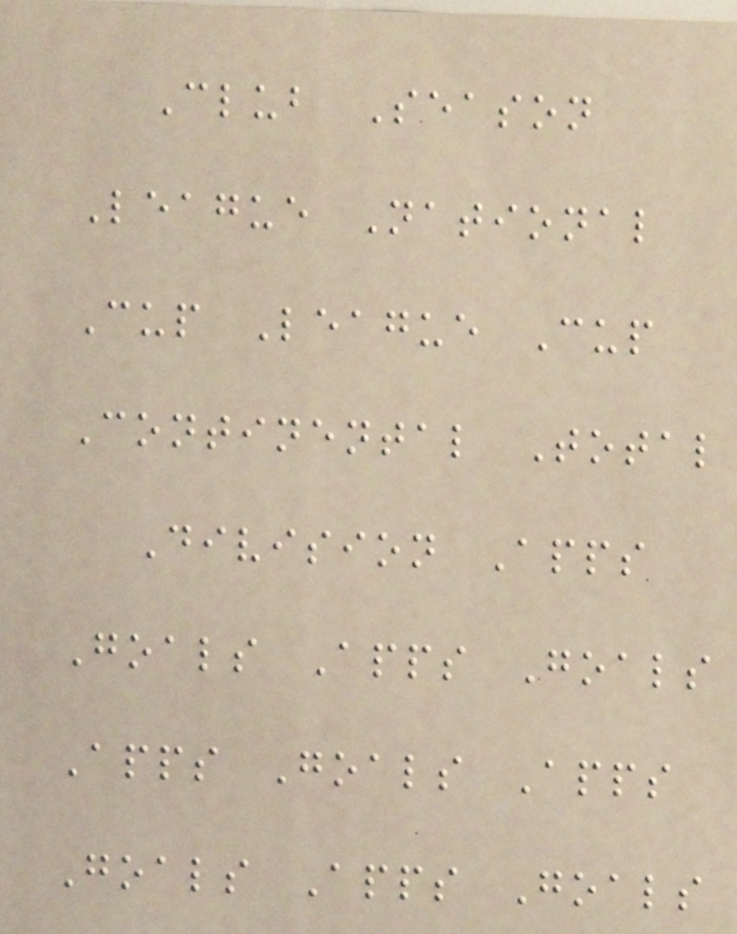Club Season
League National
Cup League Cup
Continental Total
Division Apps
Goals Apps Goals
Apps Goals Apps
Goals Apps Goals
